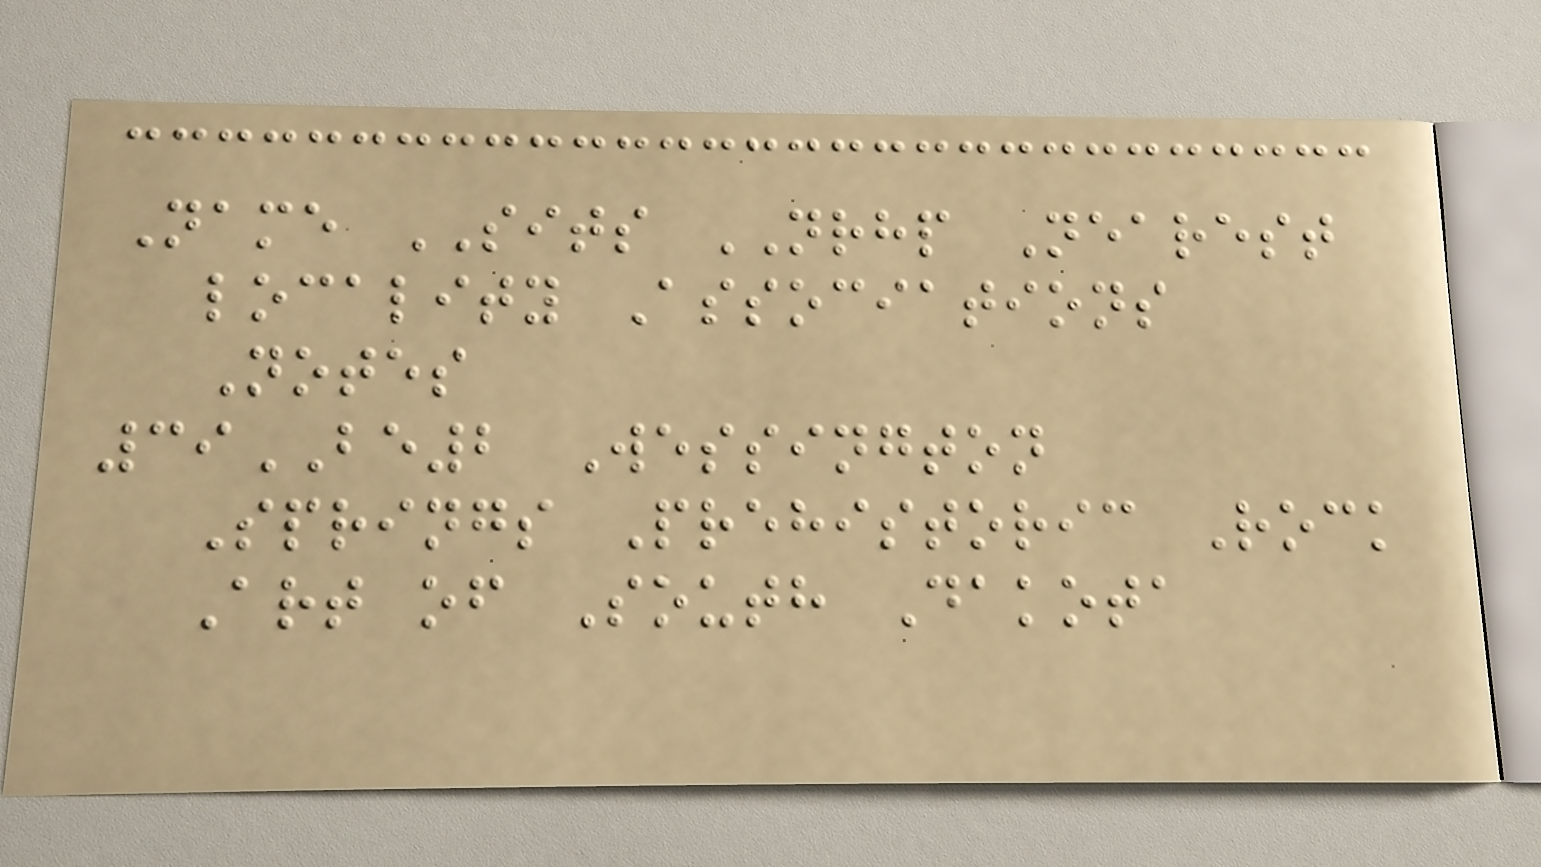Name SITS NRHP Nearest
locality Associations
Notes
39BE2 Wessington
Springs Prehistoric Rock
Art of South Dakota
